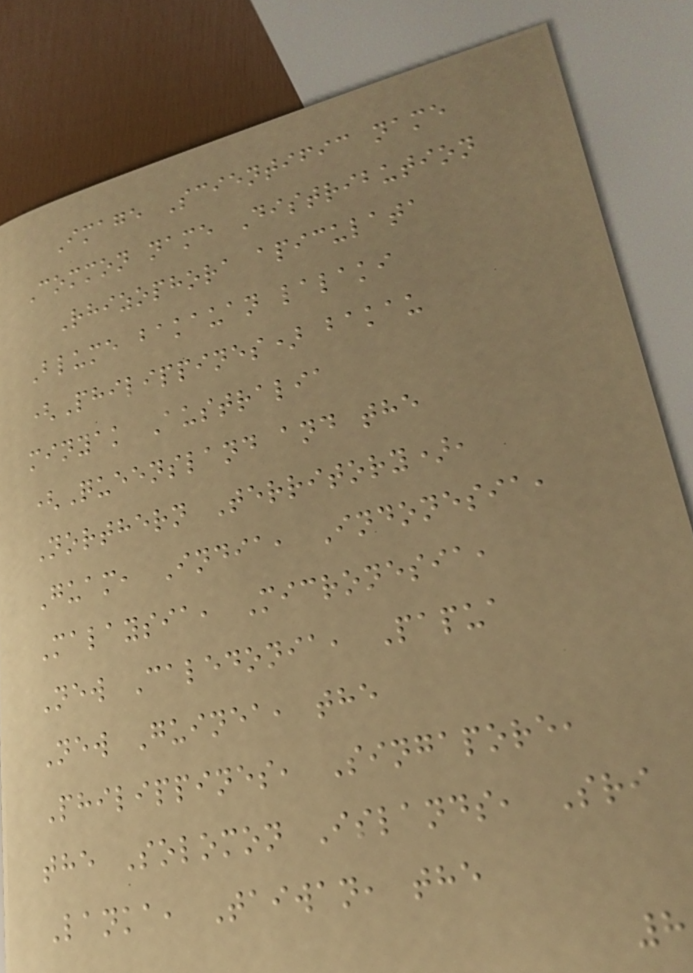Image Scientific name
Common name Distribution
Rhizophora apiculata
Blume bakauan lalaki
(Philippines) bakau
minyak Australia
(Queensland and the
Northern Territory),
Guam, India, Indonesia,
Malaysia, Micronesia,
New Caledonia, Papua
New Guinea, the
Philippines, Singapore,
the Solomon Islands, Sri
Lanka, Taiwan, the
8
